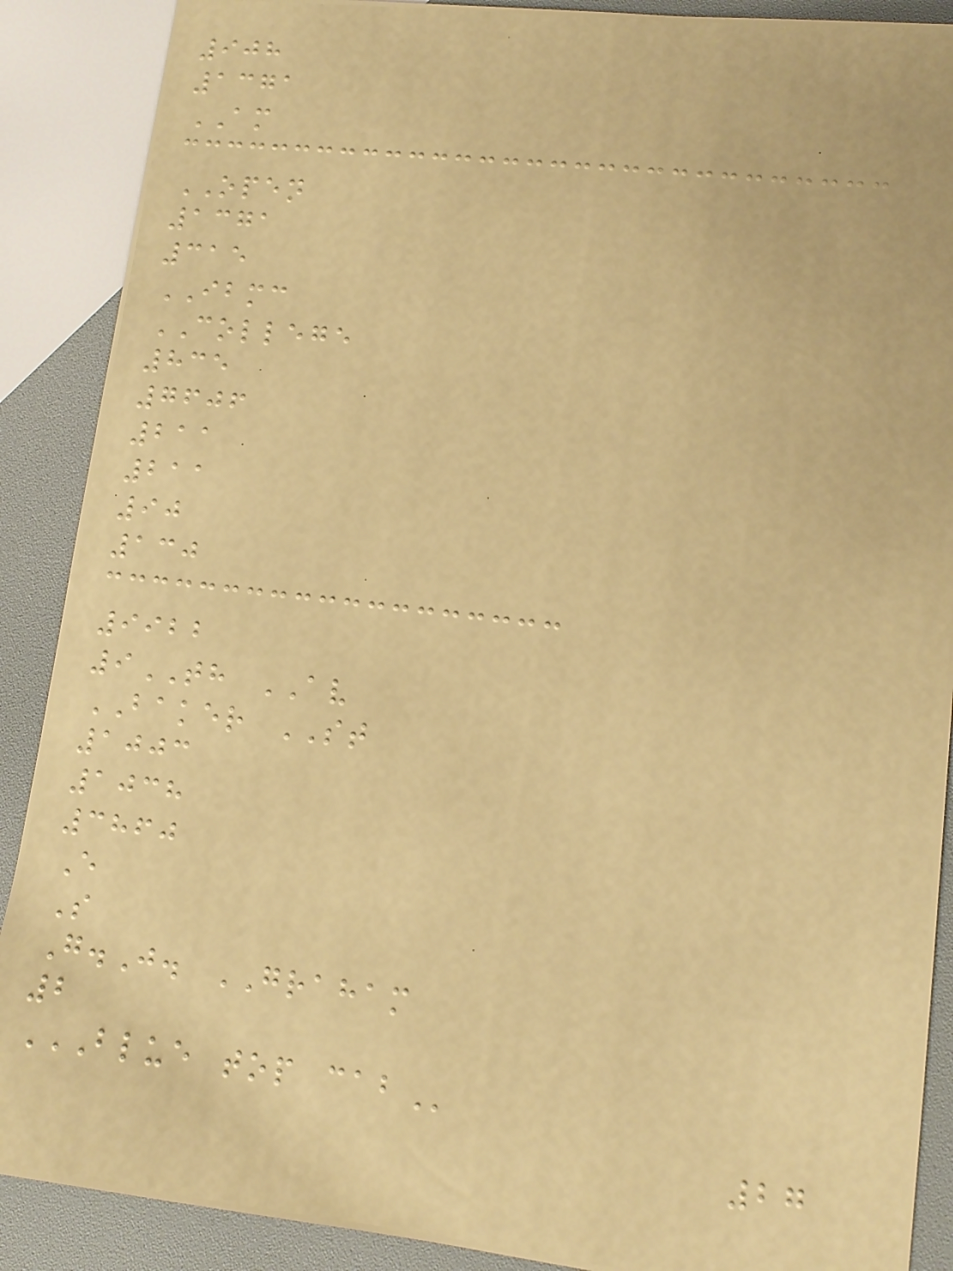908
1371
AM
OPEN
1371
315
IBMC
COLLEGE
835
7606
211
211
90
130
9922
9TH AV
BAKER ST
1003
1038
3860
E
S
G.J. GRAHAM
2
BLUE TOP CAB
27
